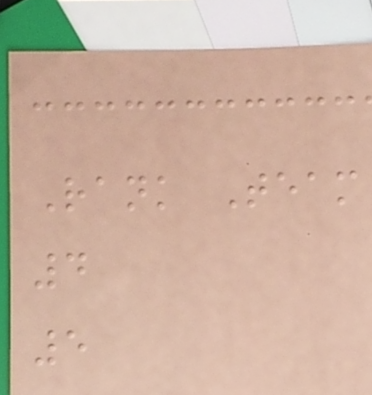Rank Team
4
5
